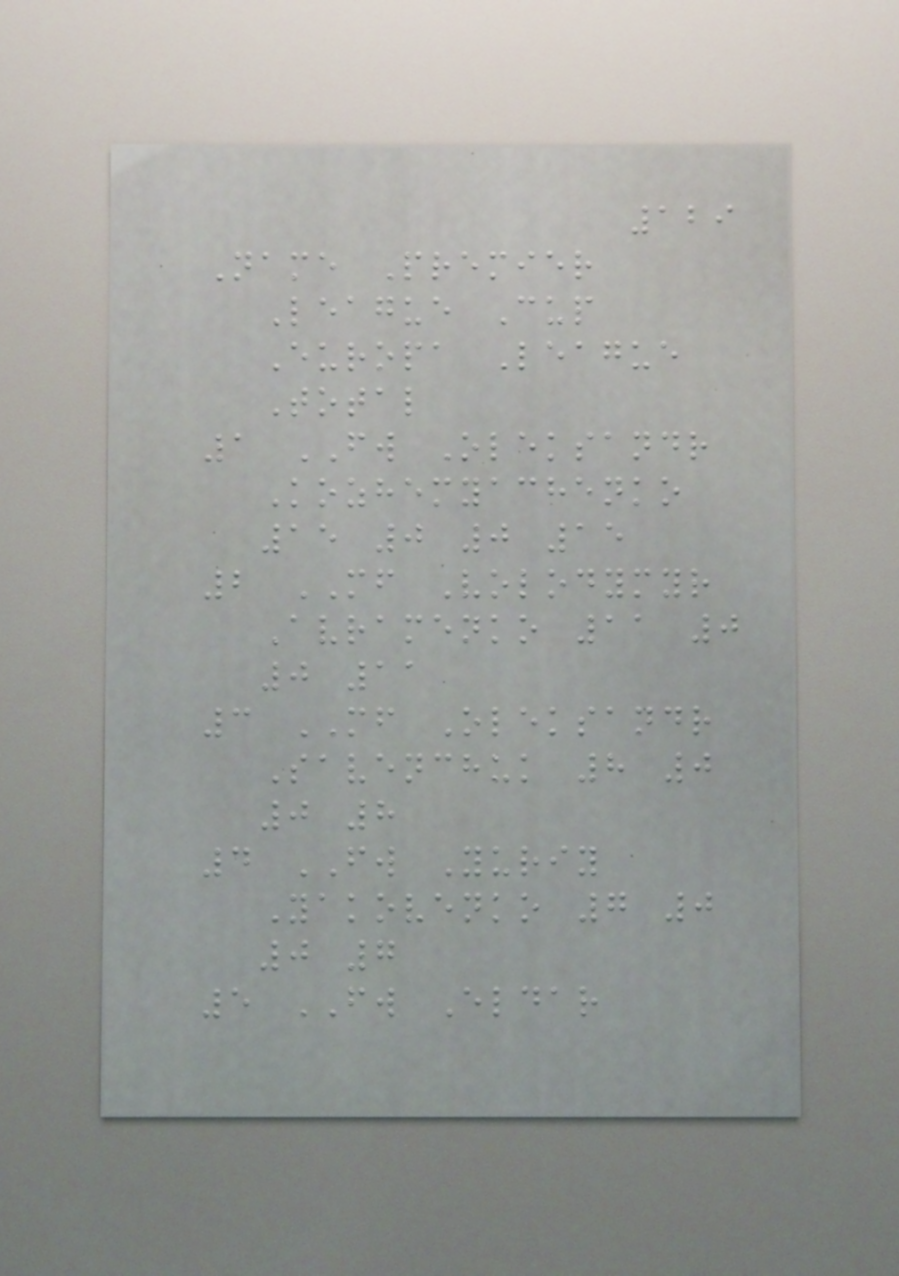129
Name Premier
League Cup
Europa League
Total
1 FW Oleksandr
Kozhemyachenko
15 0 0 15
2 MF Volodymyr
Avramenko 11 0
0 11
3 MF Oleksandr
Savenchuk 8 0
0 8
4 FW Yuriy
Yakovenko 7 0
0 7
5 FW Eldar
